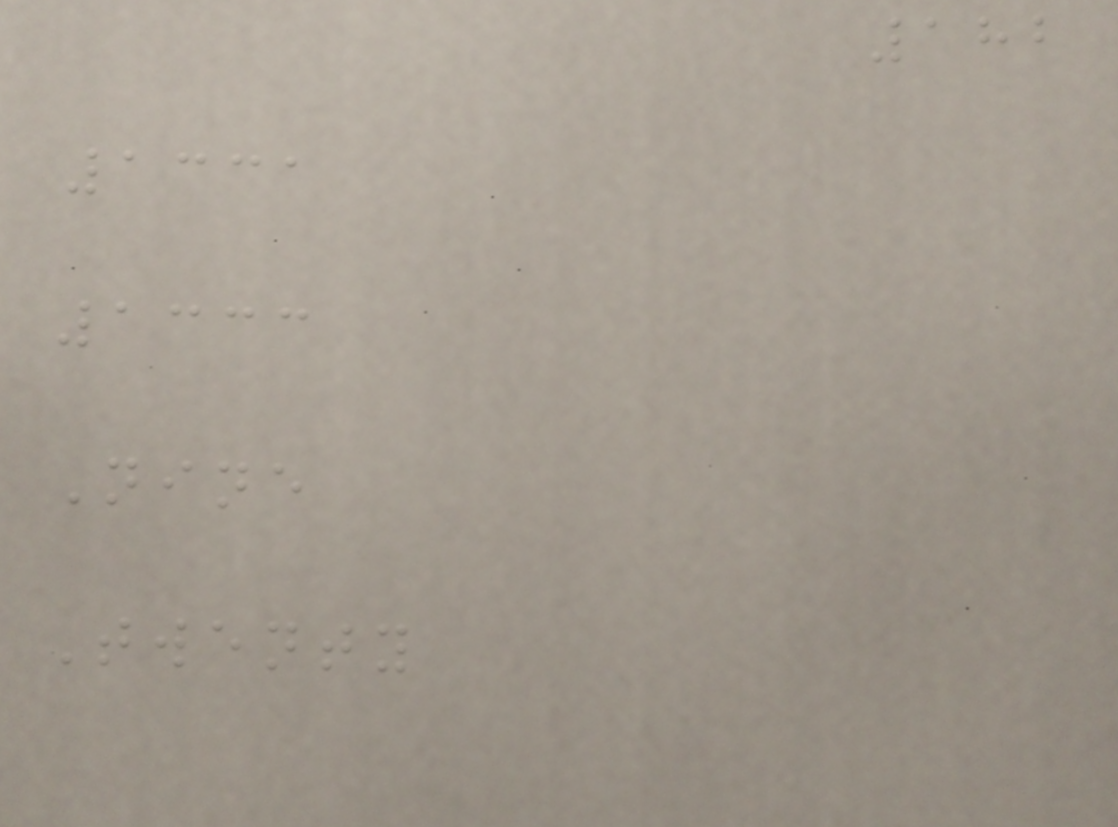182
1331
1333
Nine
Twenty
